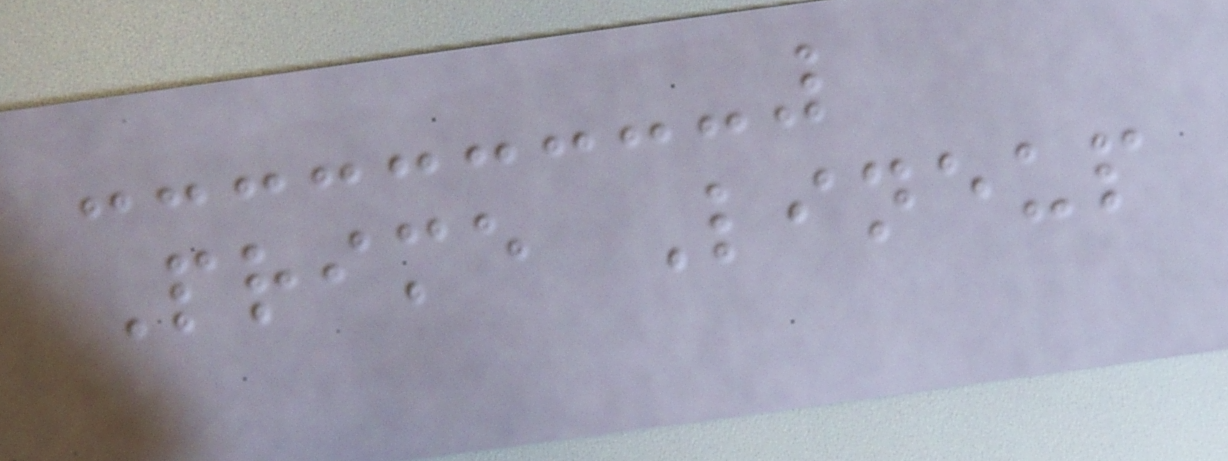Prime Lineup
